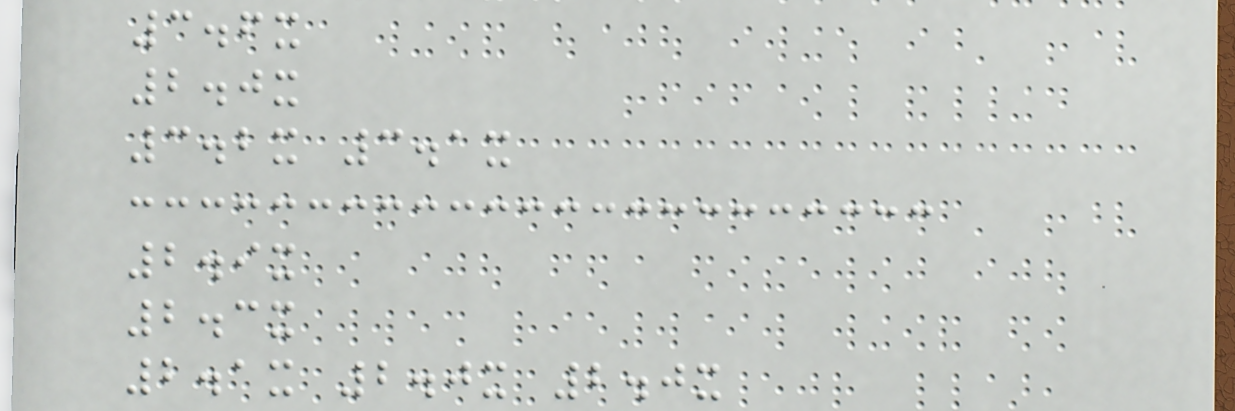3.6x
2.0x
3.2x 3.1x
2.9x
2.3x
2.1x 2.0x 2.0x
